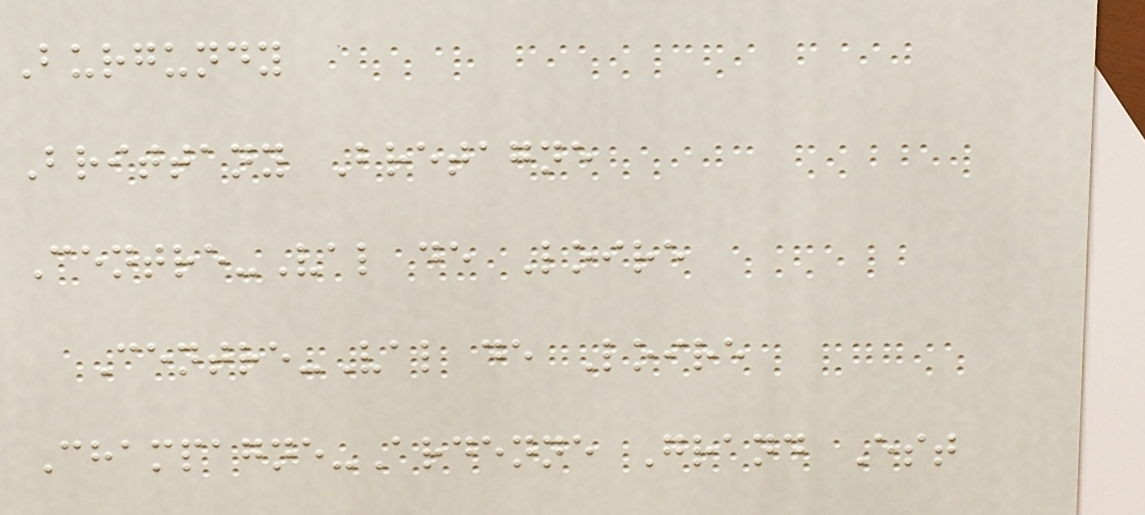Burgundy
Brittany Bretagne
Centre-Val de Loire
Centre-Val de Loire
Champagne-Ardenne Grand Est
